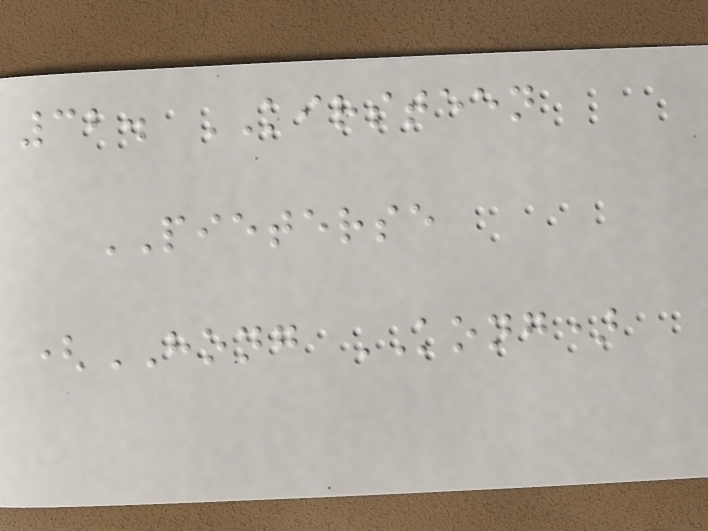32. KIRSTEEN
PIETERSE
(HONG KONG)
